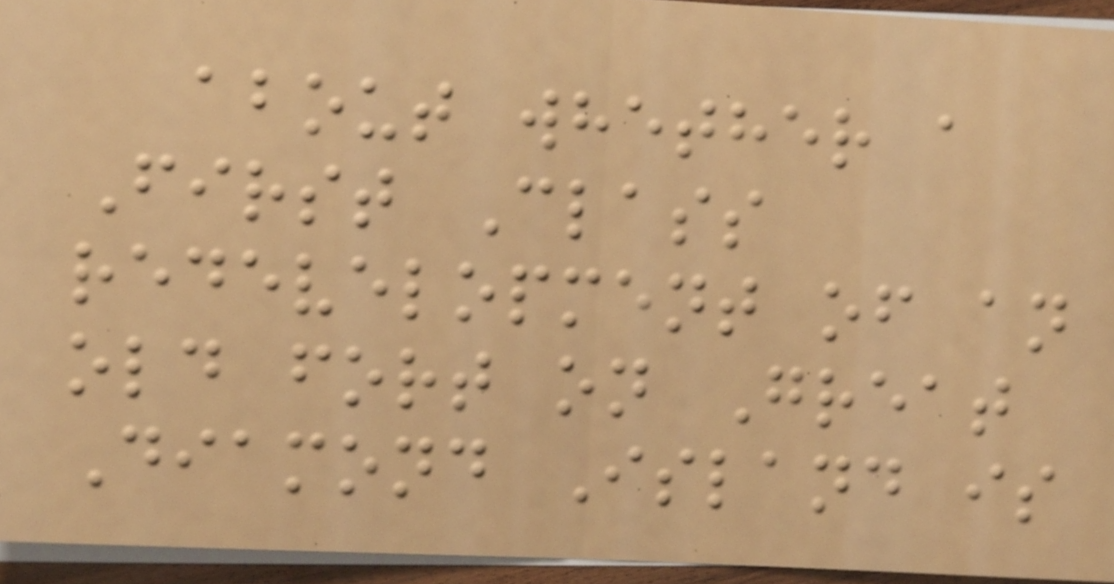about whether a
First Class
redevelopment of an
old fort on Great
Diamond Island is
